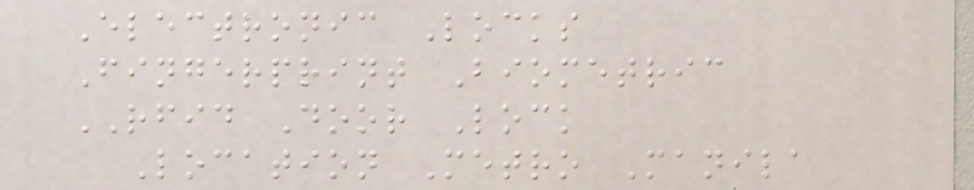Electronic Locks
Fingerprint Biometric
RFID Door Lock
Location Metro Manila
